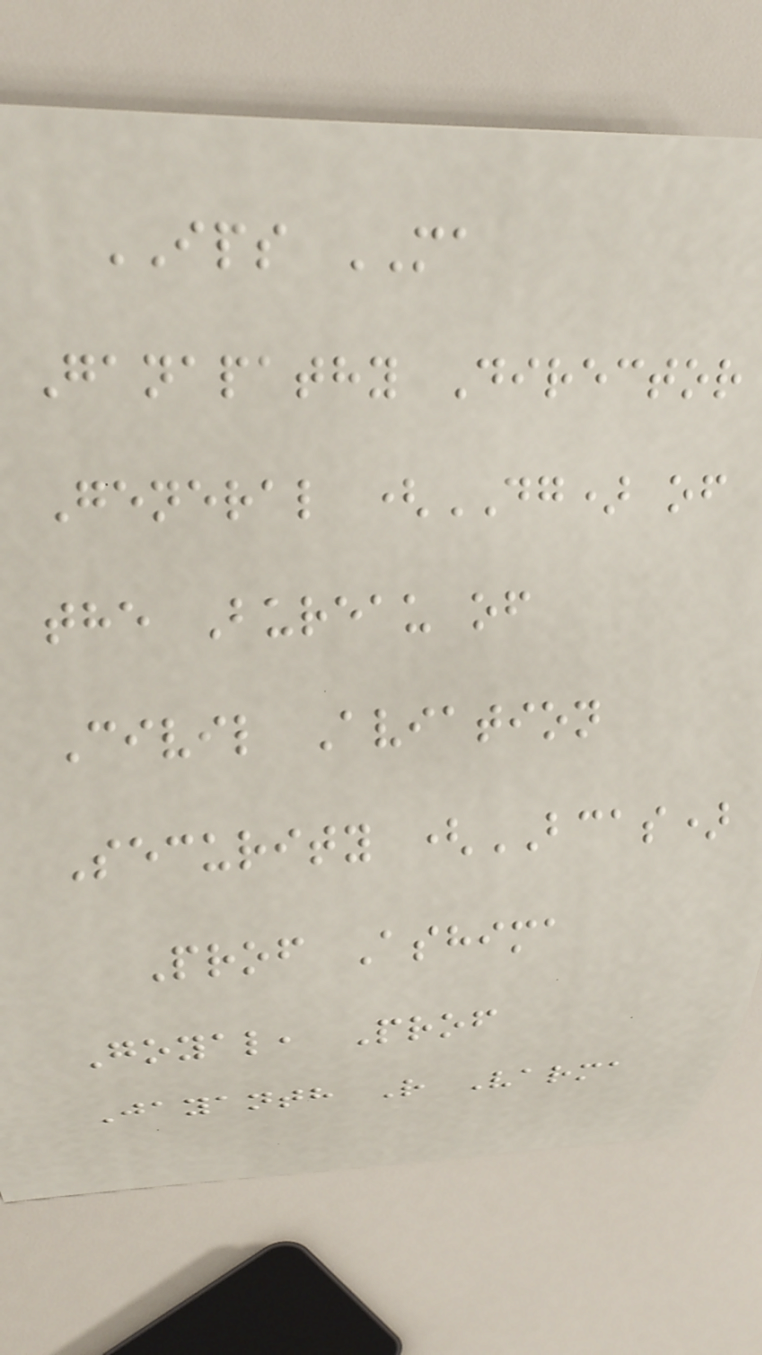IPS MA
Ganapathy Director
General (DG) of
the Bureau of
Civil Aviation
Security (BCAS)
Prof Ashima
Goyal, Prof
Jayanth R Varma
